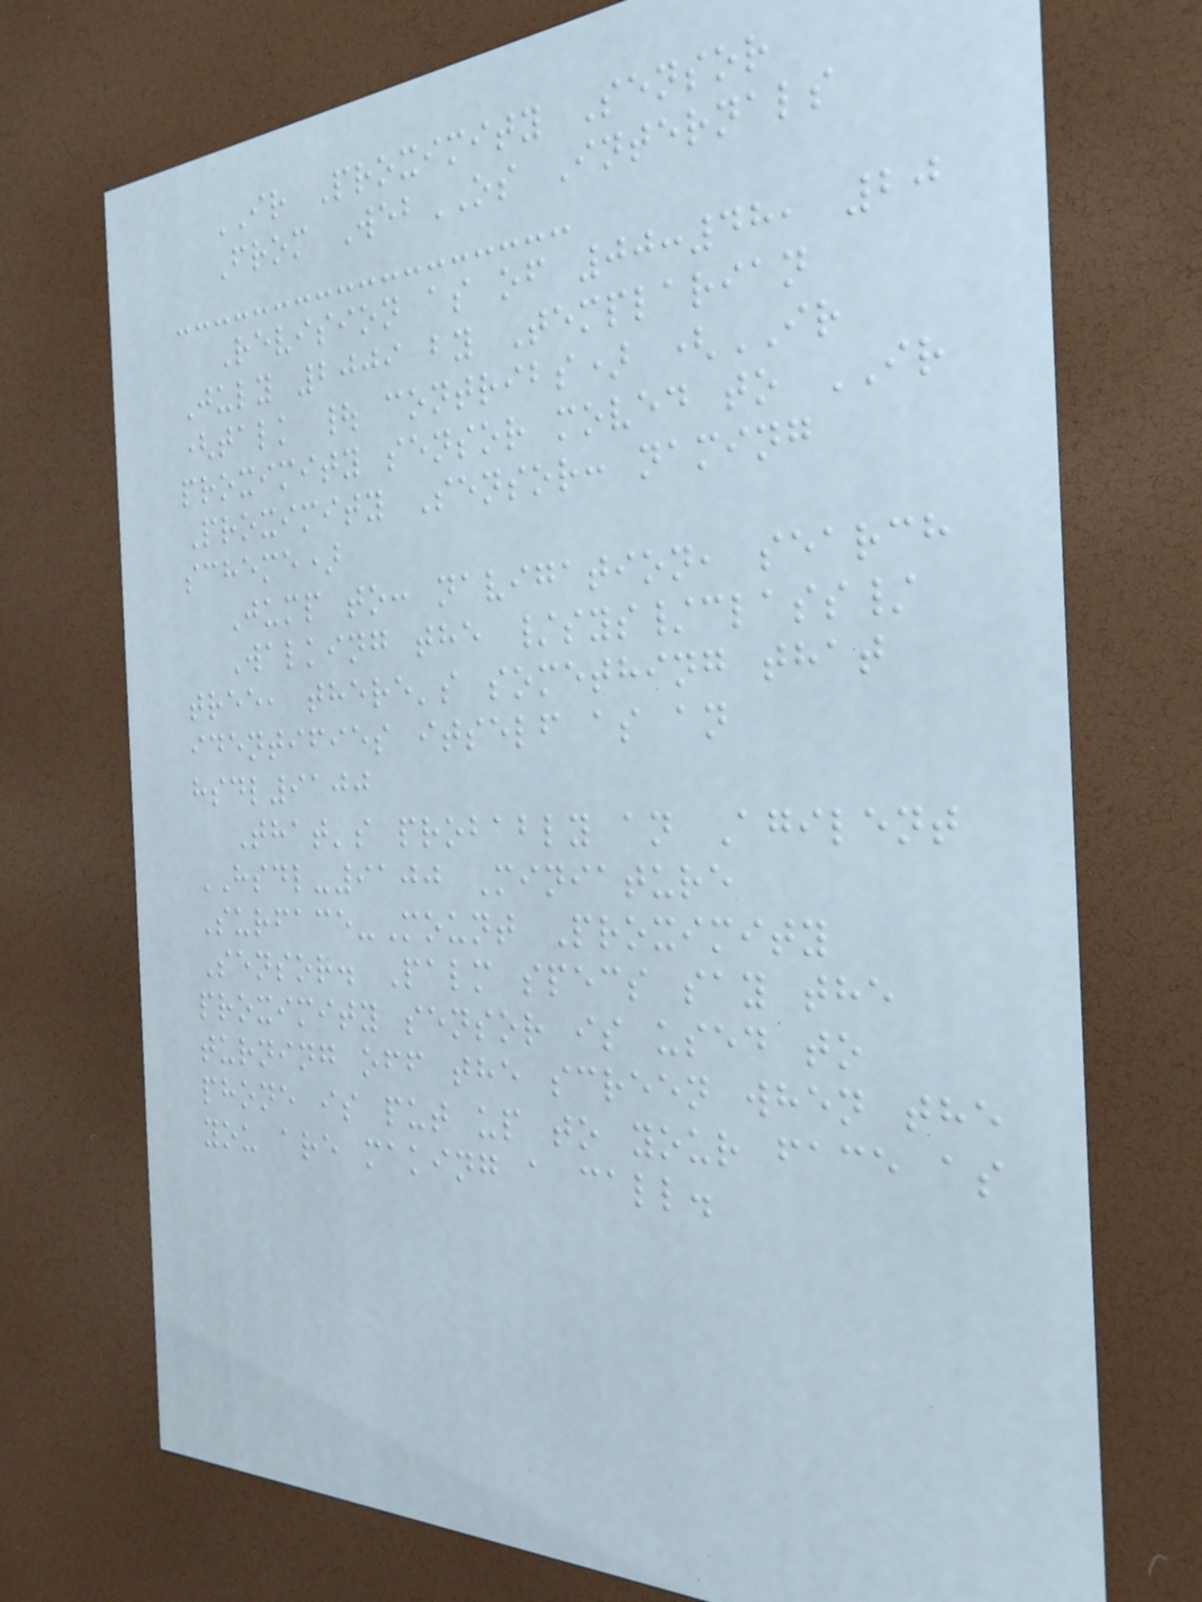IR Proximity Sensor
From WebOS Internals
Revision as of 00:48, 20
July 2009 by Templarian
(talk | contribs) (IR
proximity sensor moved to IR
Proximity Sensor: naming
scheme)
Jump to: navigation, search
Walking the /sys/class/
tree, there's something that
identifies itself as an
hsdl9100
That's probably an Agilent
HSDL-9100 Miniature
Surface-Mount Proximity
Sensor. Palm specs say the
proximity sensor is used to
turning off the screen when the
phone is put up to your face as
you are making a call.
